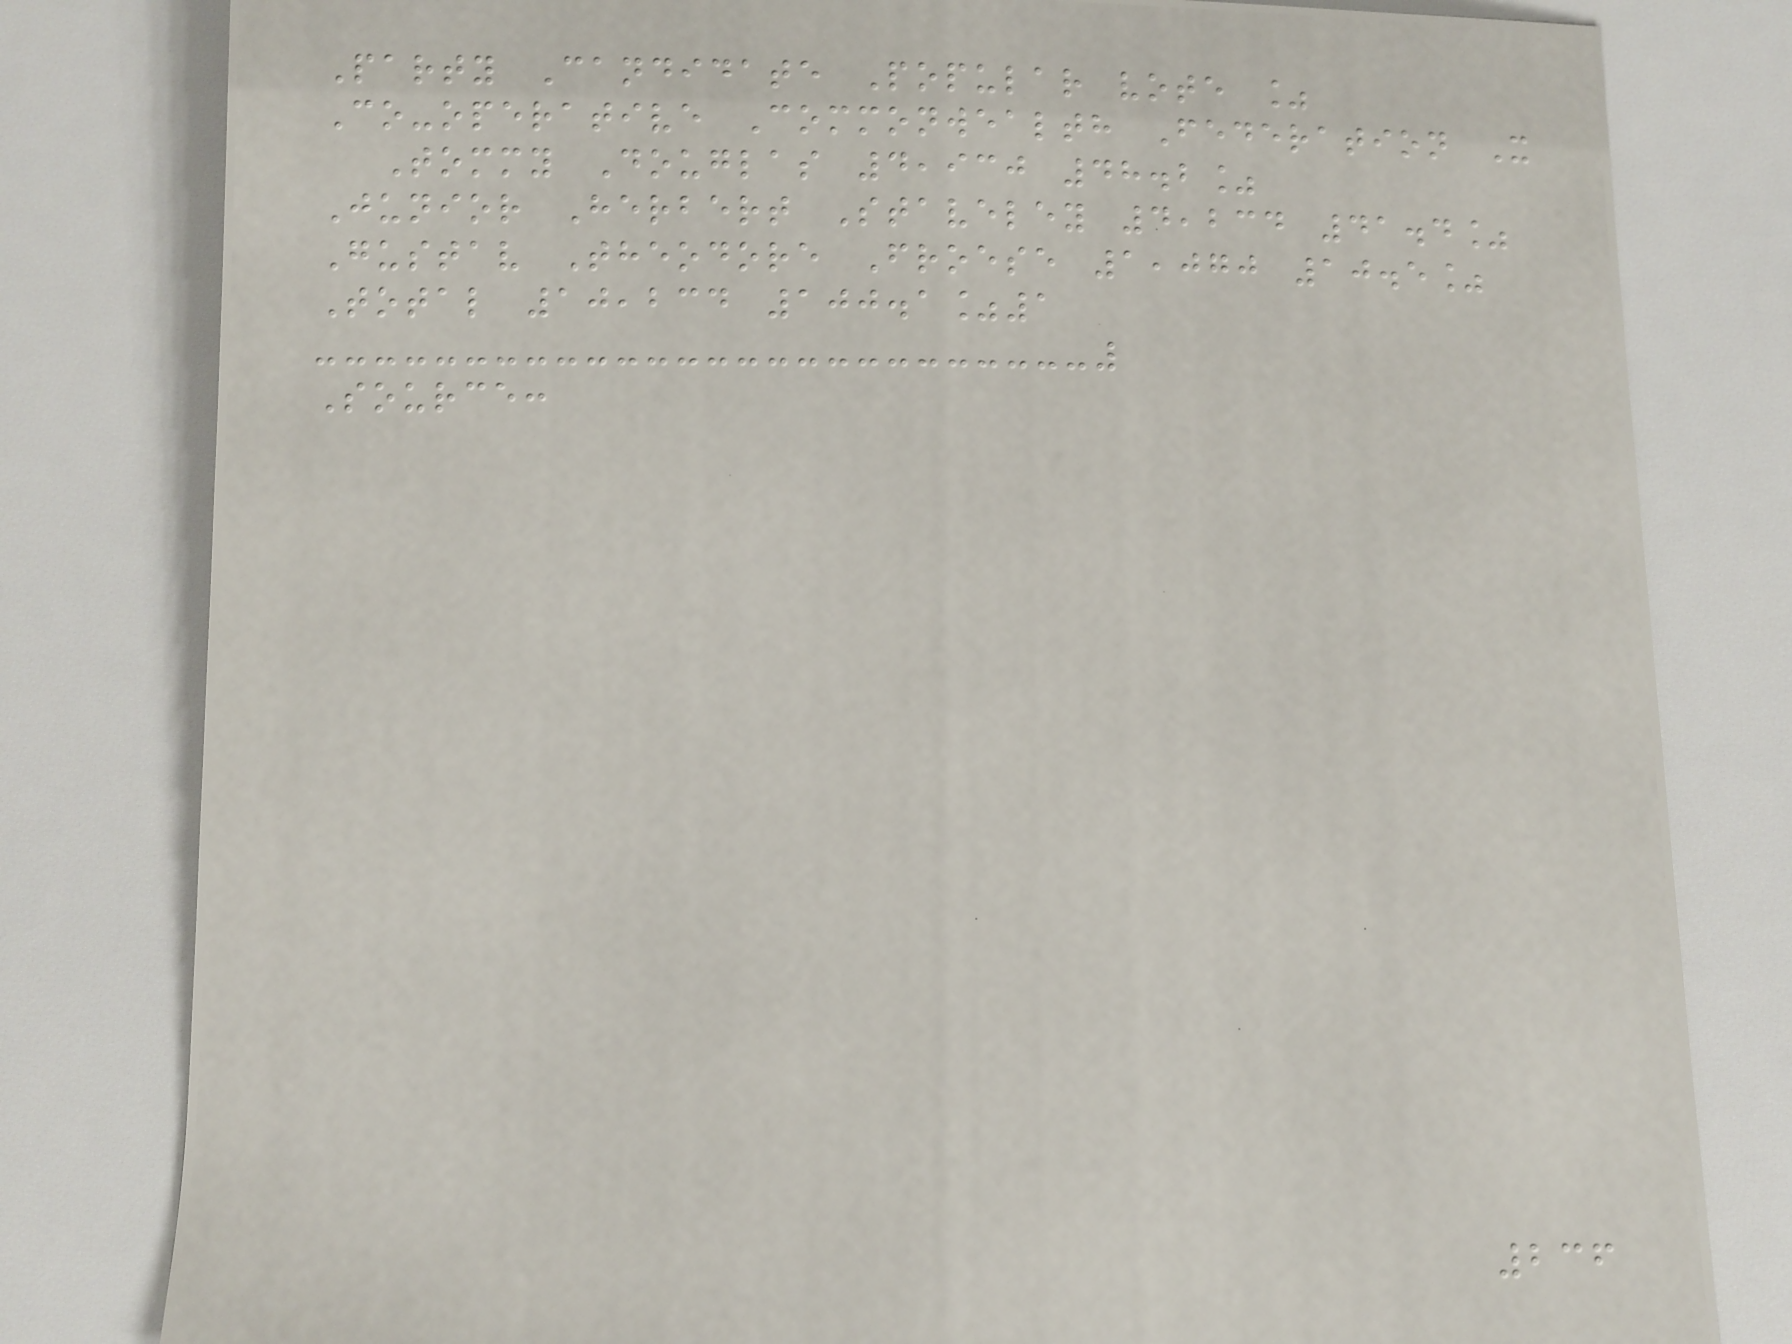Party Candidate Popular vote %
Co-operative Commonwealth Federation X
Tommy Douglas 4,930 48.2%
Junior Herbert Staveley 4,234 41.4%
Gustav Theodore Froese 1,070 10.5%
Total 10,234 100.1%1
Source:
236
